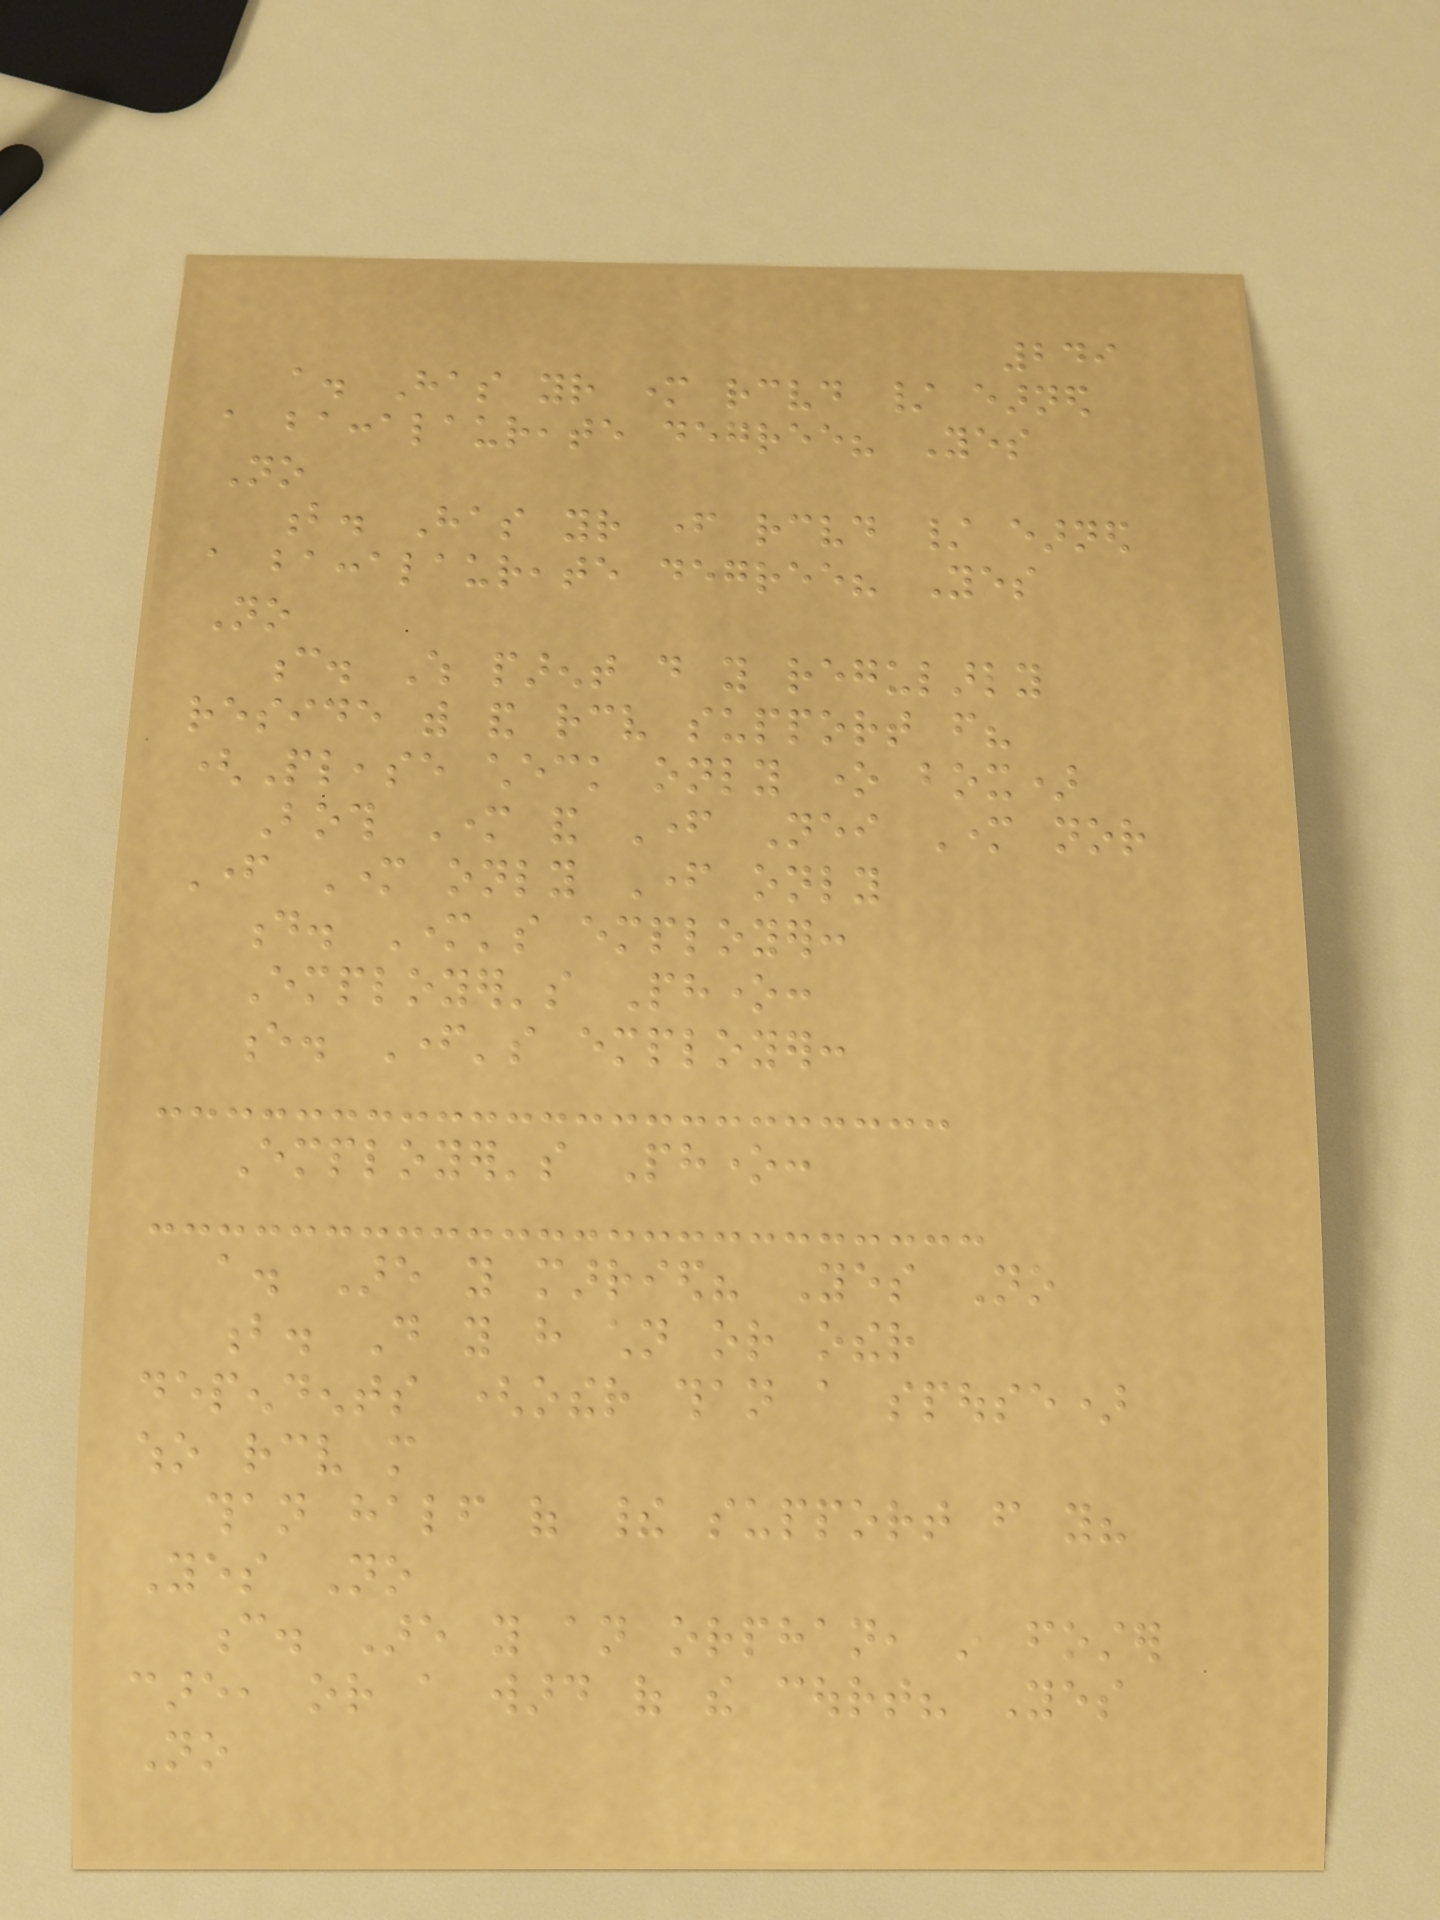249
a. Has your mother received / earned
a baccalaureate degree? Yes
No
b. Has your father received / earned
a baccalaureate degree? Yes
No
c. Which parent do you regularly
reside with and receive support from?
(Please check only one box)
Both Mother and Father Neither Mother nor
Father Mother only Father only
d. Mother's employer:
Employer's Phone:
e. Father's employer:
Employer's Phone:
a. Are you married? Yes No
b. Do you have children or other
dependents (other than a spouse)
who receive more
than half of their support from you?
Yes No
c. Are you an orphan, in foster
care, or a ward of the court? Yes
No
